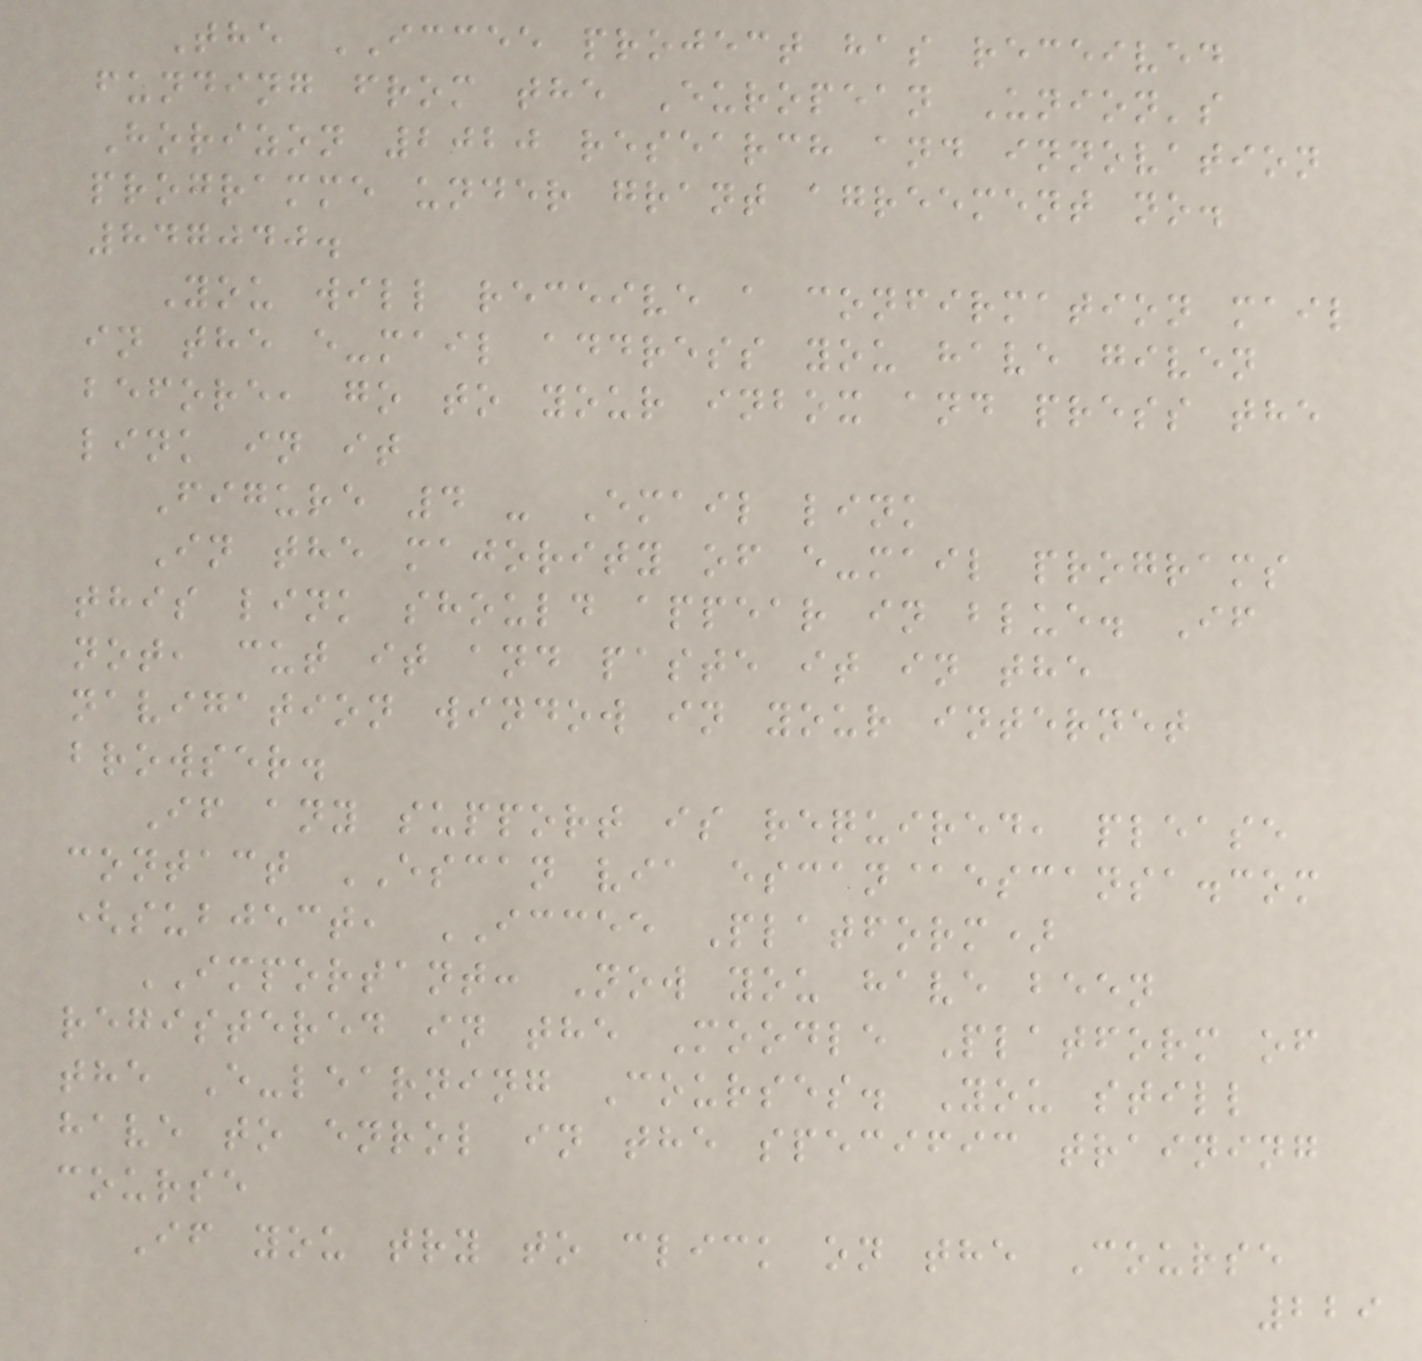The ICCEE project has received
funding from the European Union's
Horizon 2020 research and innovation
programme under grant agreement no.
847040.
You will receive a confirmation mail
in the e-mail address you have given
before, go to your inbox and press the
link in it
Figure 4 - Email link
In the majority of e-mail programs
this link should appear in blue. If
not, cut it and paste it in the
navigation window in your internet
browser.
If any support is required, please
contact ESCAN via escan@escansa.com
(subject, ICCEE Platform)
IMPORTANT: Now you have been
registered in the Moodle Platform of
the E-learning Courses. You still
have to enrol in the specific training
course
If you try to click on the Course
229
